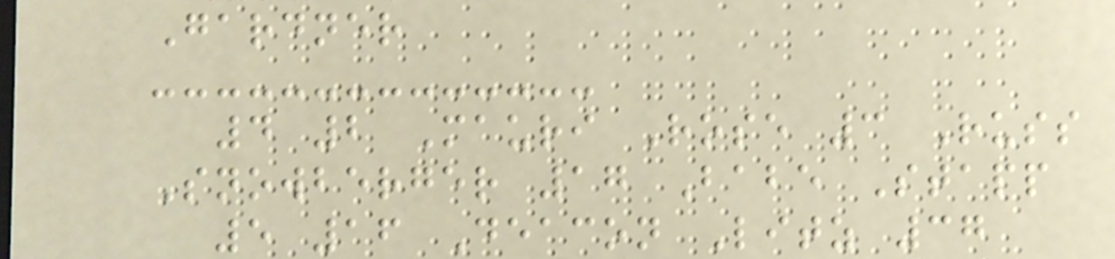Gardner
4 2 Mauri Rose 3 Russ
Snowberger 17 Babe Stapp
5 16 Deacon Litz 37
